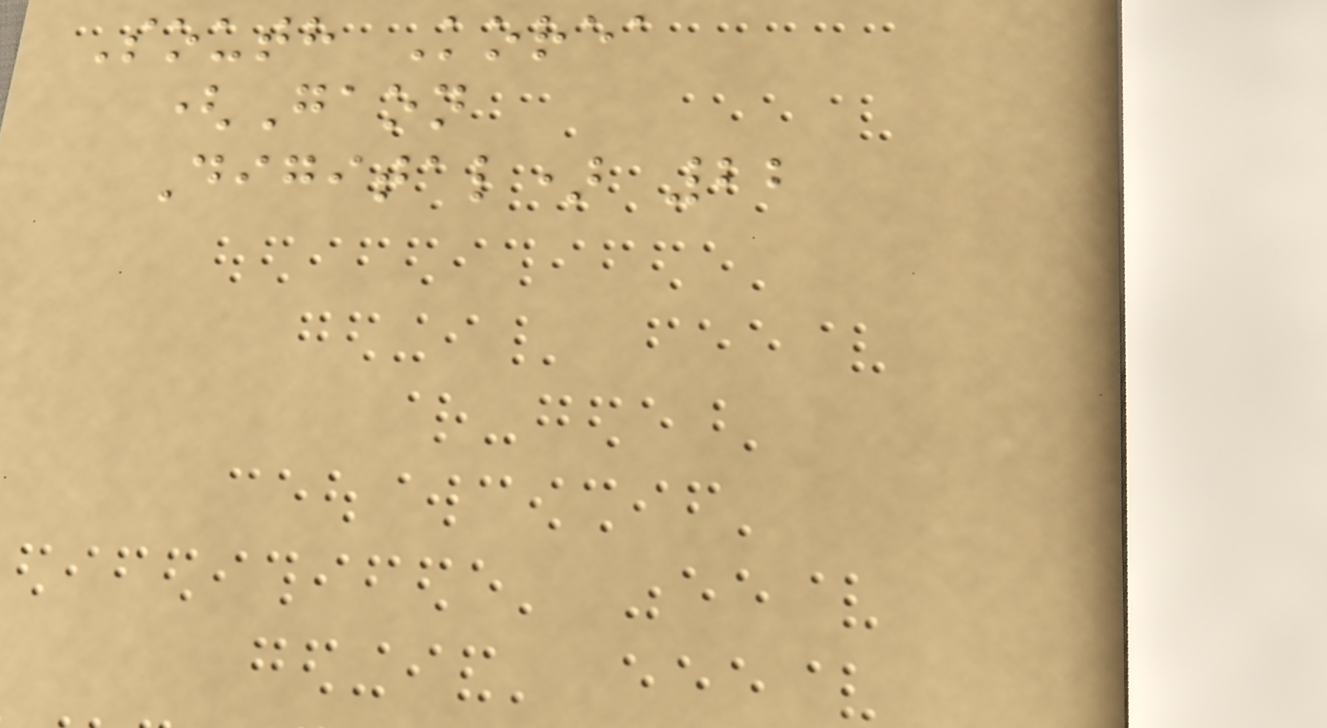South Korea
(Gaon
Digital) 22
